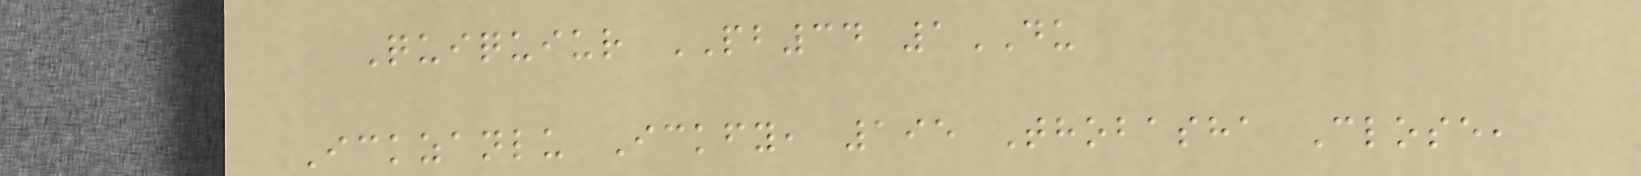Quiquiur PB34 1DU
Ickzanlu Ickfy, 195 Thobasha Close,
